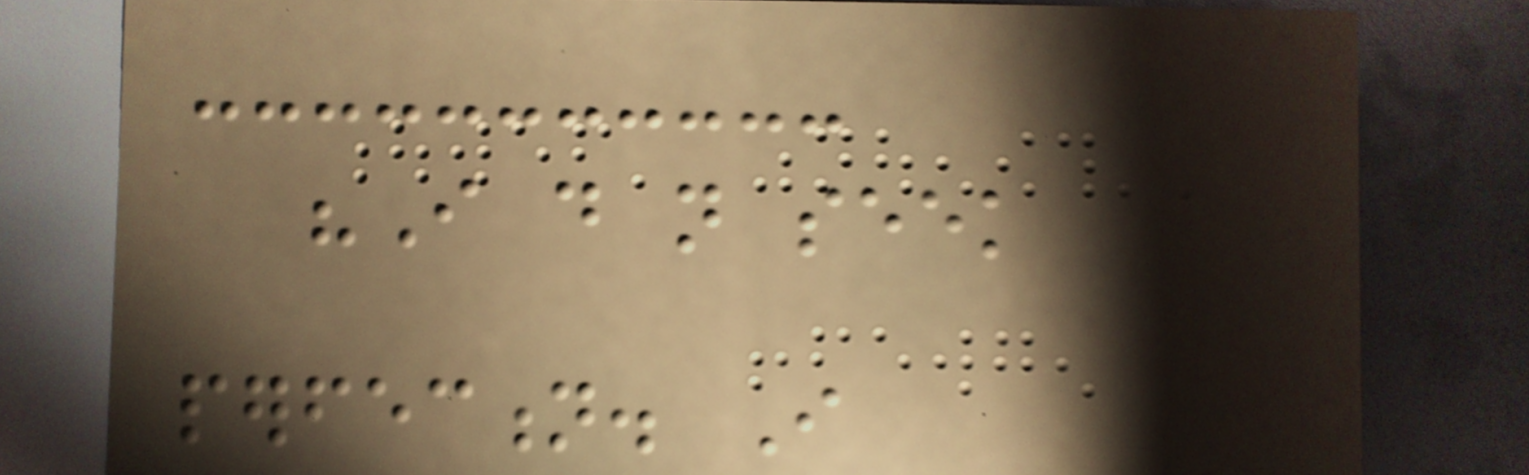"I do not seek
perfection. I
